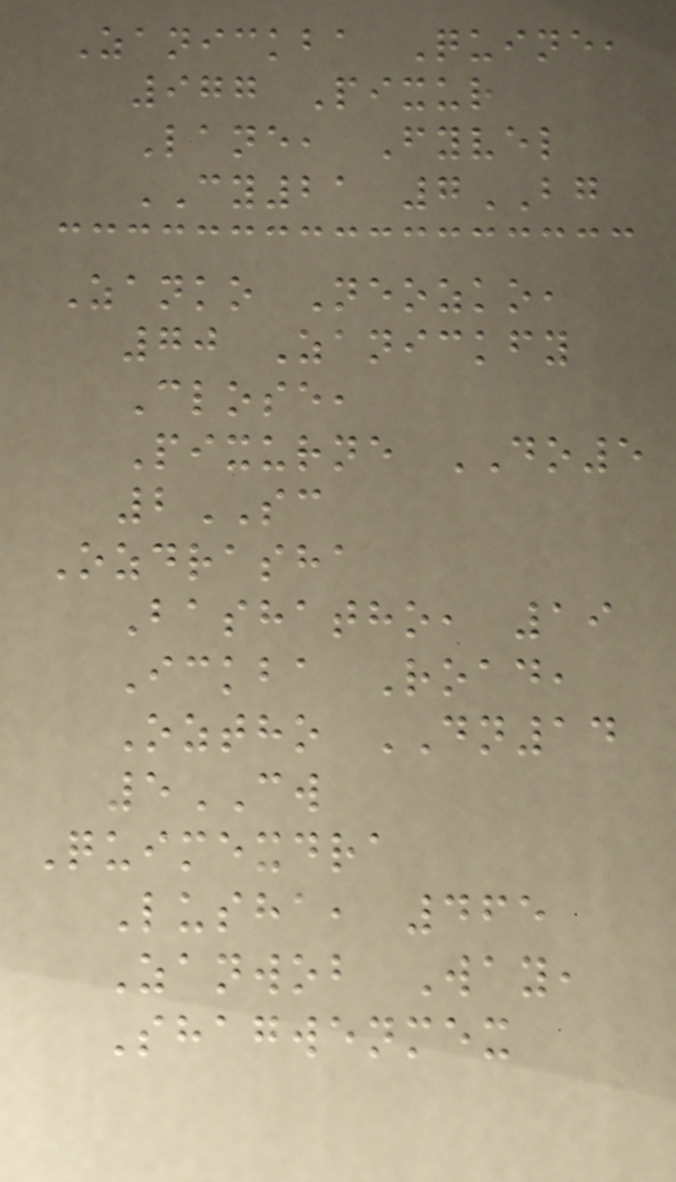Zanickba Quine,
977 Pixur
Lane, Fyvel
CY21 7BG
Zanko Neozko,
70 Zanickfy
Close,
Pixurne DO5
2SC
Ozdrasha
Bashatho, 19
Ickba Road,
Oztho DN14
5CW
Quimexdra
Lusha, 465
Zanwob Way,
Shagwenmex
